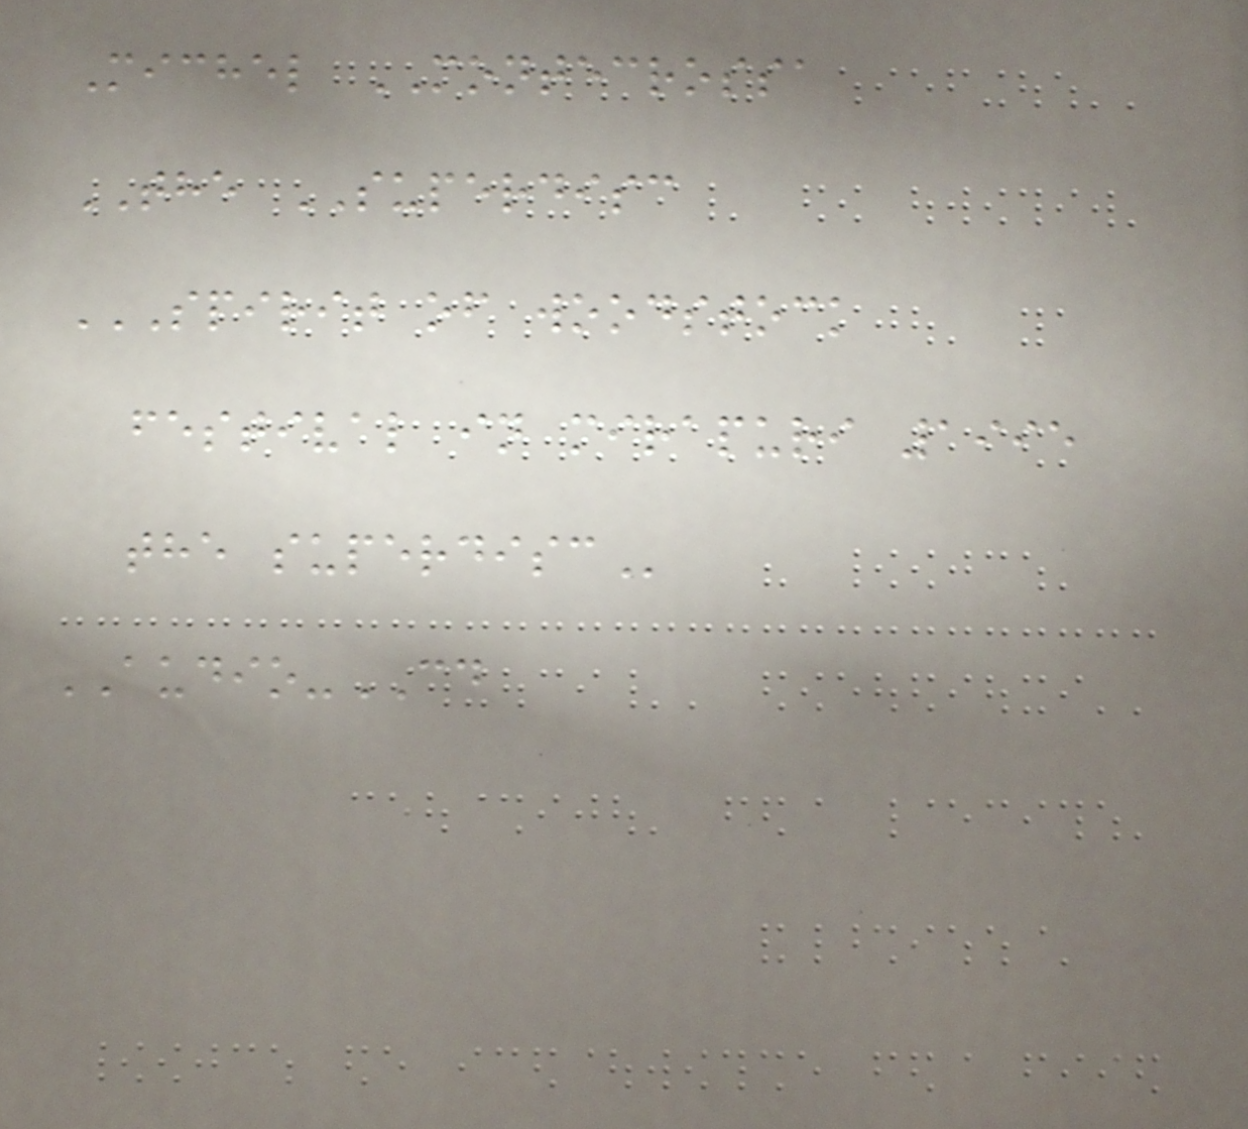Michel MONTECROSSA
THE SUPERDISC
SPIRIT OF WOODSTOCK
FESTIVAL IN MIRAPURI 1995
THE SUPERDISC
AUDIO-CD
